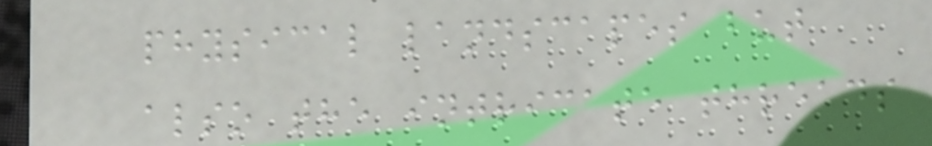physical landscapes but
also the intricate threads
